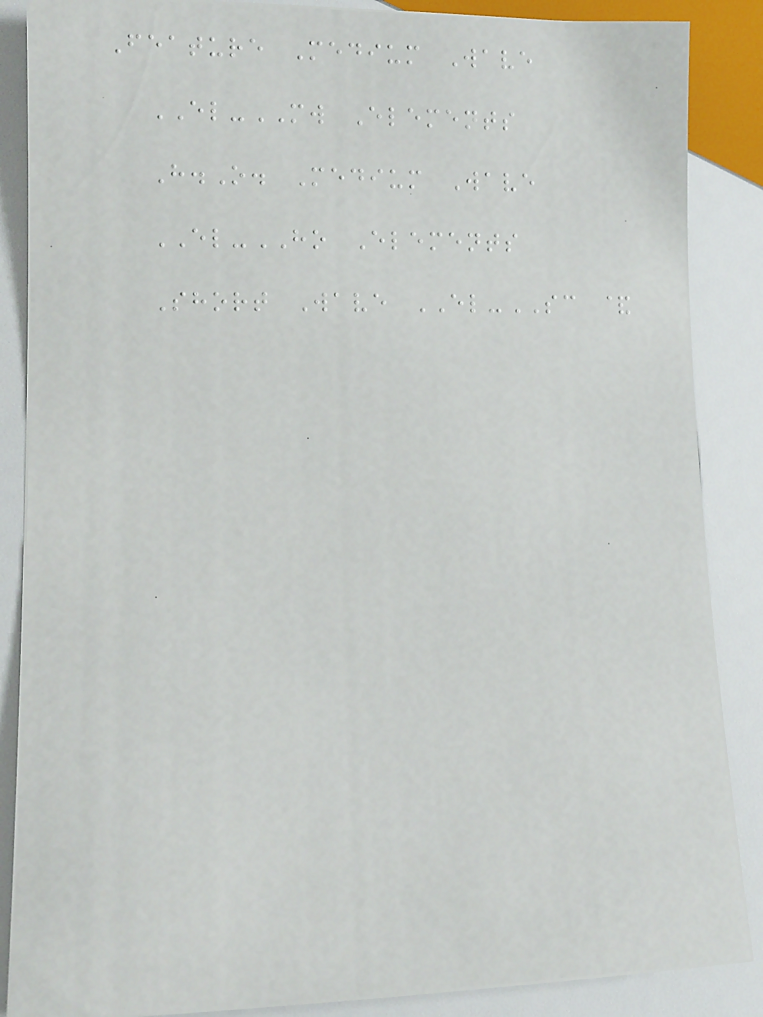Feature Medium Wave
EL-MW Elements
H.O. Medium Wave
EL-HO Elements
Short Wave EL-SC &
